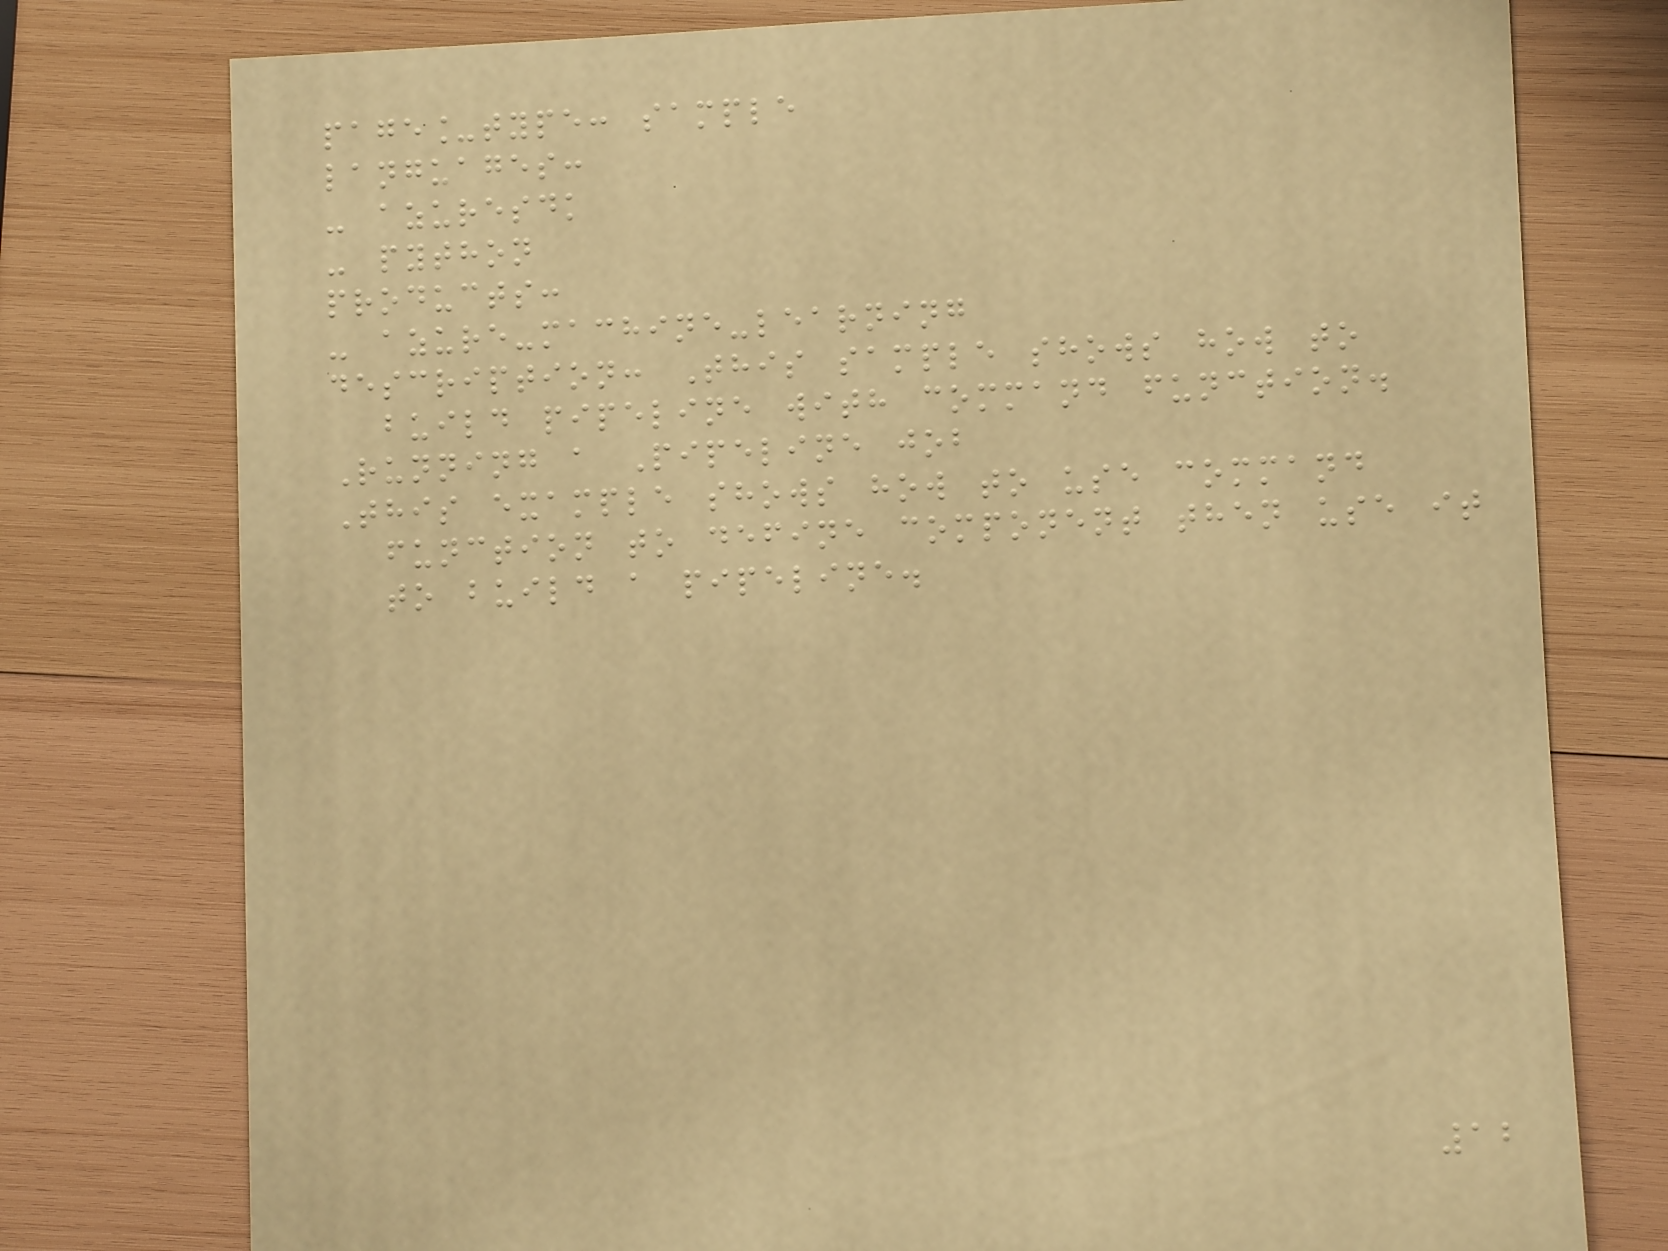page_type: sample
languages:
- azuresdk
- python
products:
- azure-machine-learning
description: This sample shows how to
build pipeline with command function.
Running a Pipeline job
This example shows how to use command
function to define component then use it
to build a pipeline.
12
